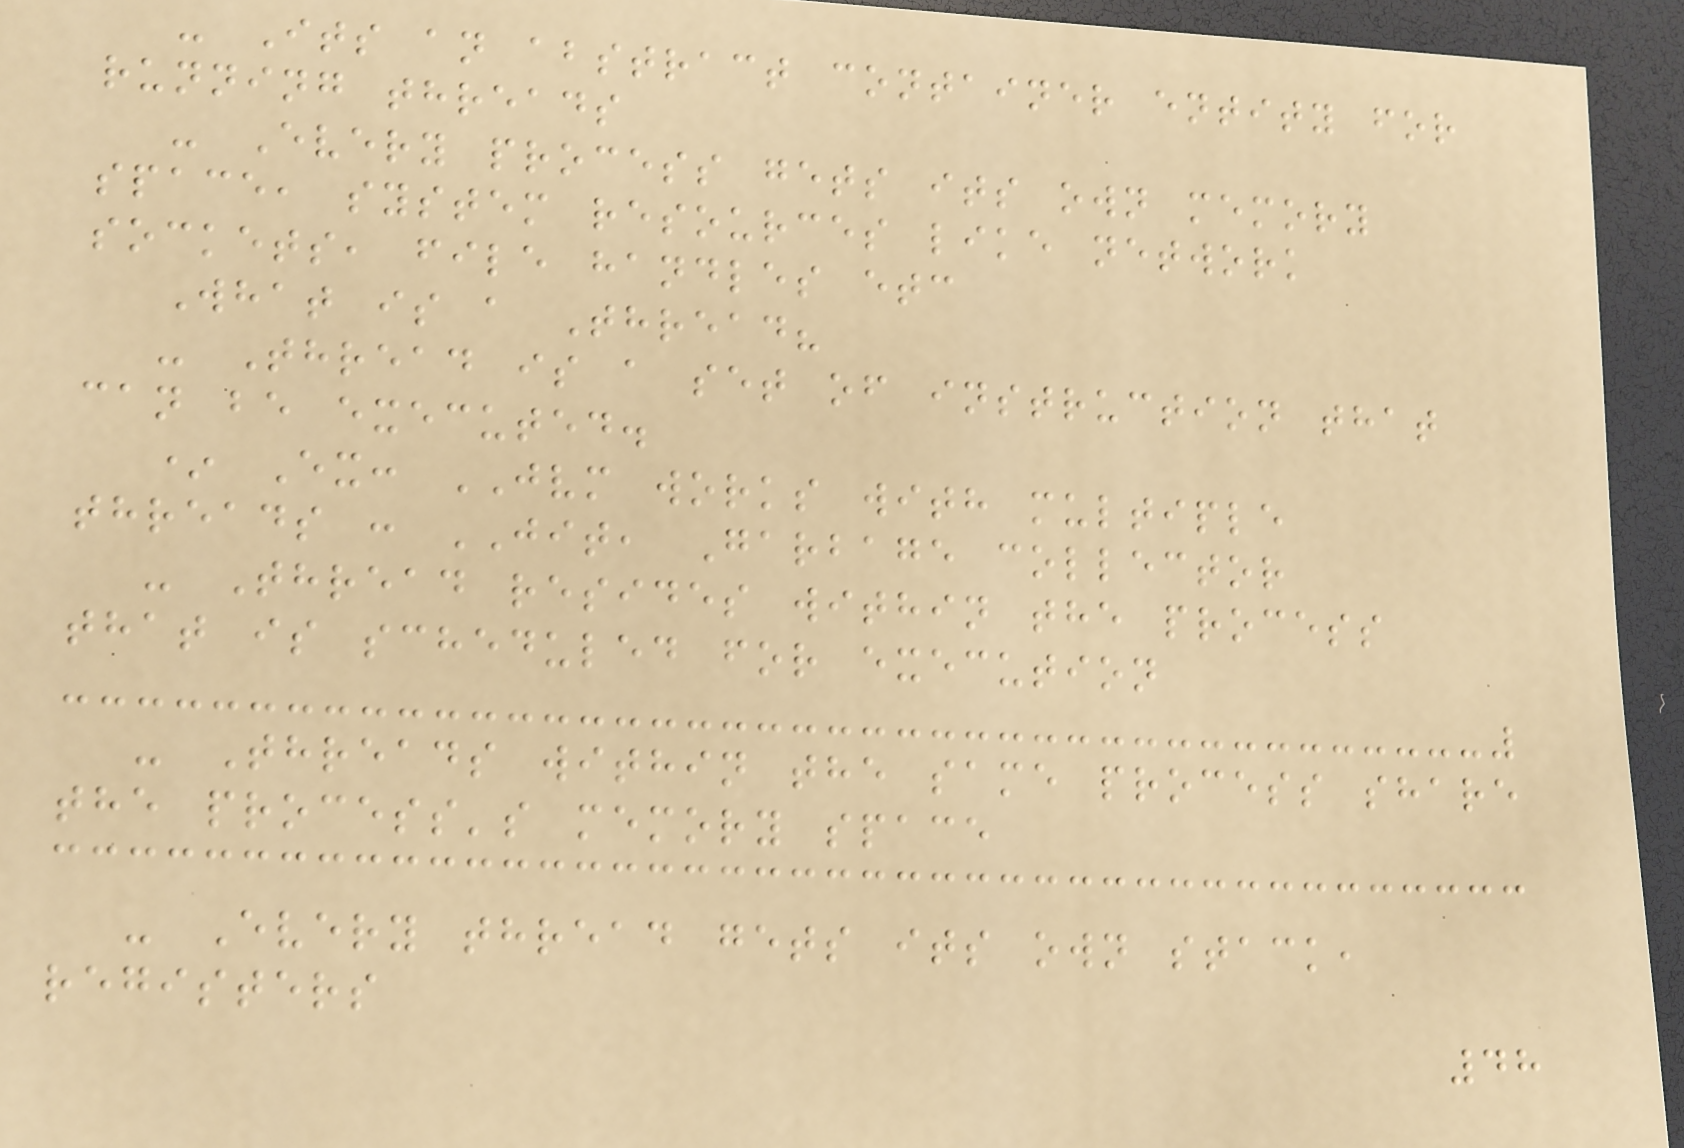- Its an abstract container entity for
running threads
- Every process gets its own memory
space, system resources like network
sockets, file handles etc
What is a Thread?
- Thread is a set of instruction that
can be executed.
* Ex: JVM works with multiple
threads : JIT, Garbage collector
- Thread resides within the process
that is scheduled for execution
- Threads within the same process share
the process's memory space
- Every thread gets its own stack,
registers
48
